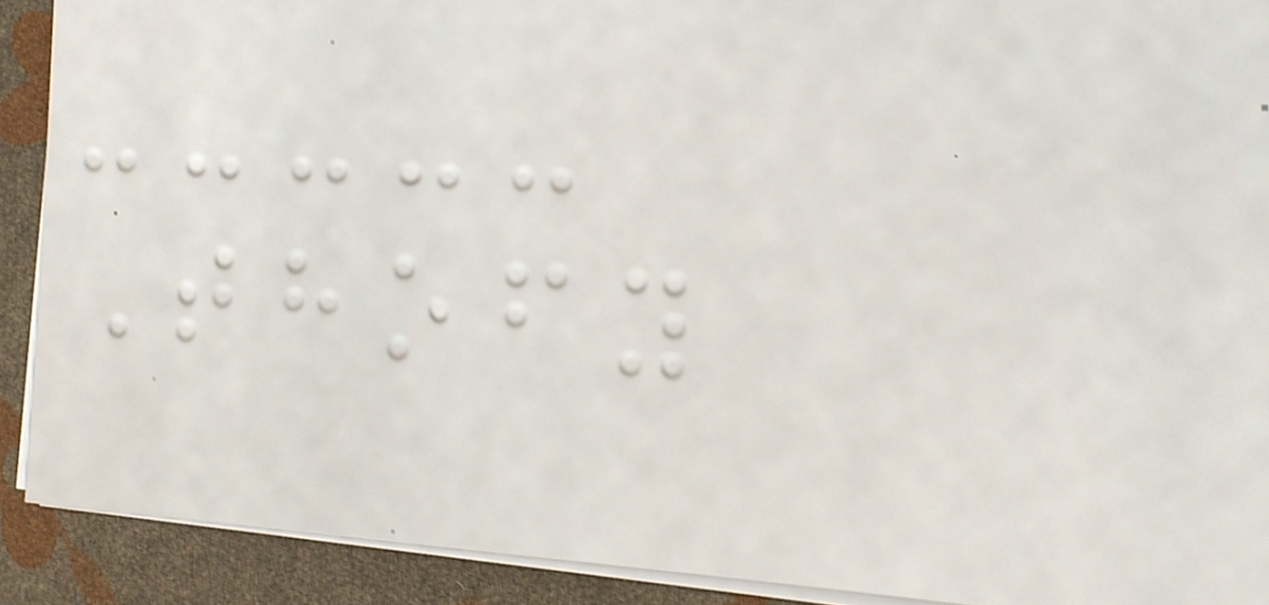Thofy
